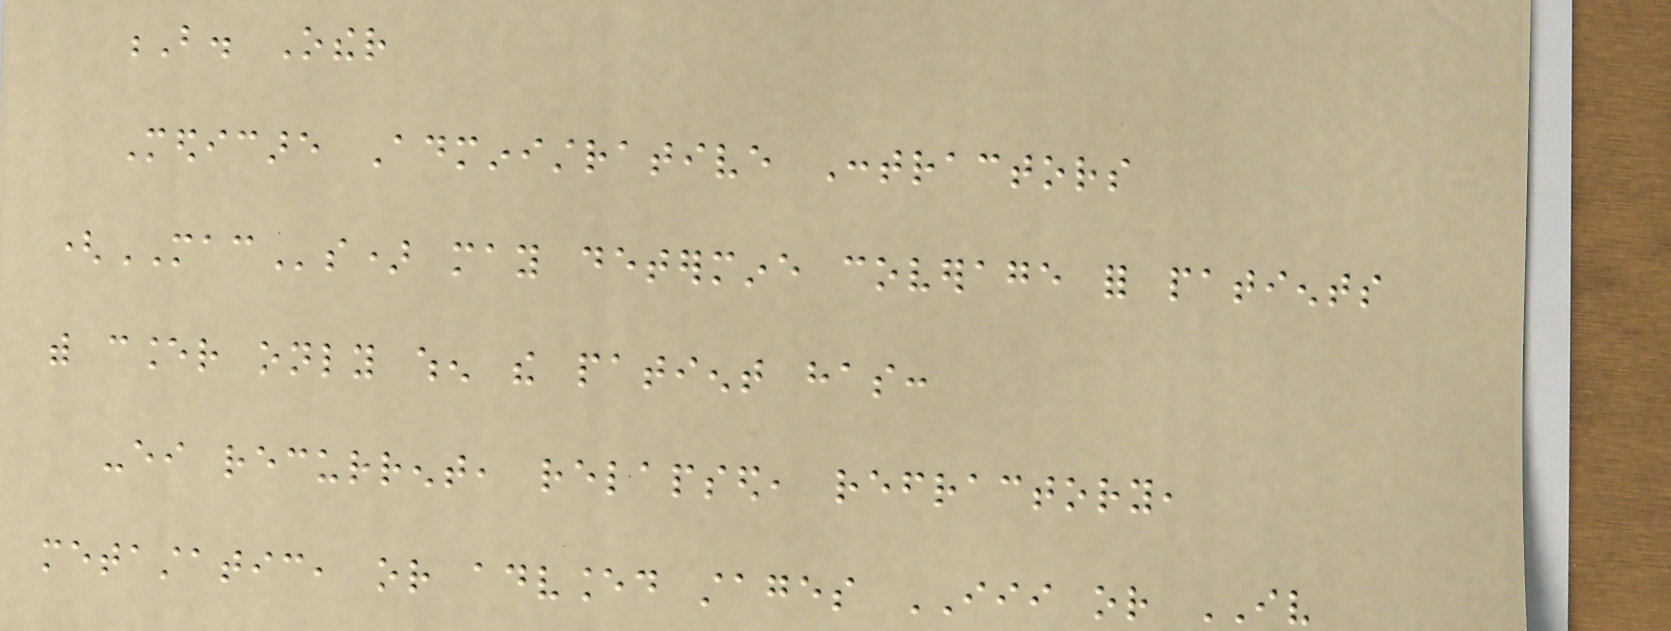B. Other
Medicare Administrative Contractors
(MACs) may determine coverage for patients
with cancer only when the patient has:
-either recurrent, relapsed, refractory,
metastatic, or advanced stages III or IV
